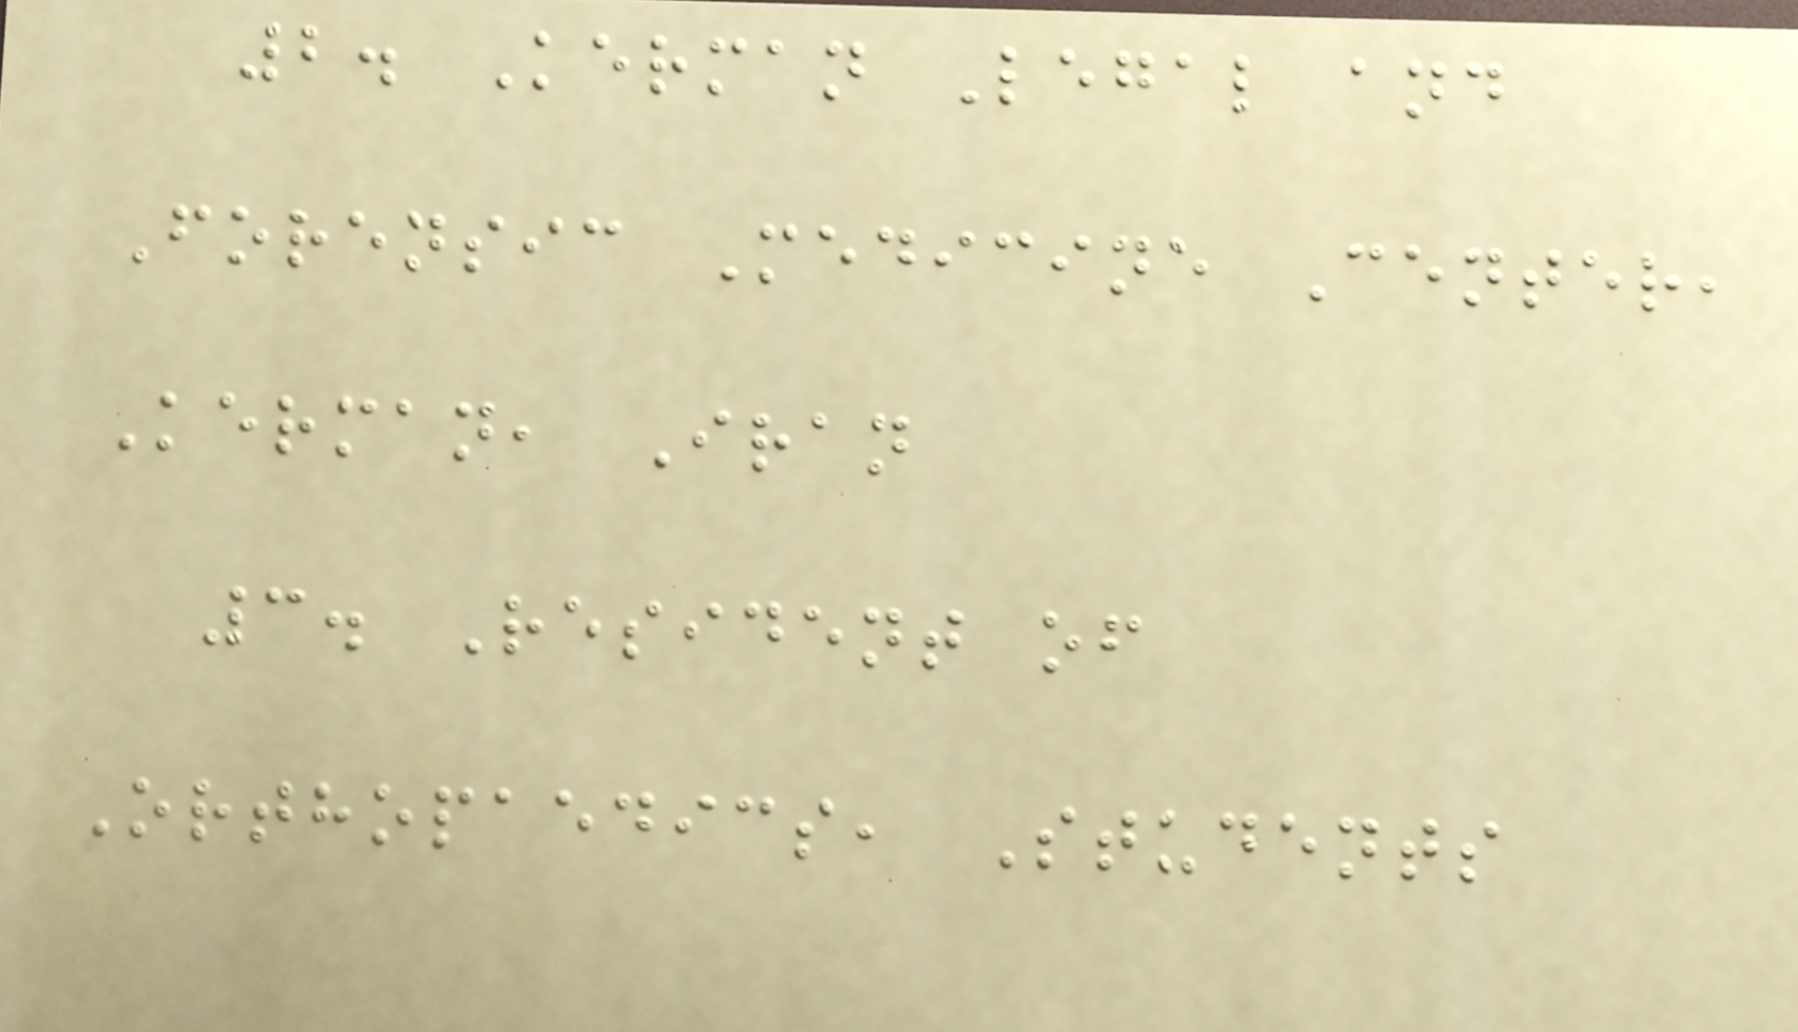2. Kerman Legal and
Forensic Medicine Center,
Kerman, Iran
3. Resident of
Orthopaedics, Students
